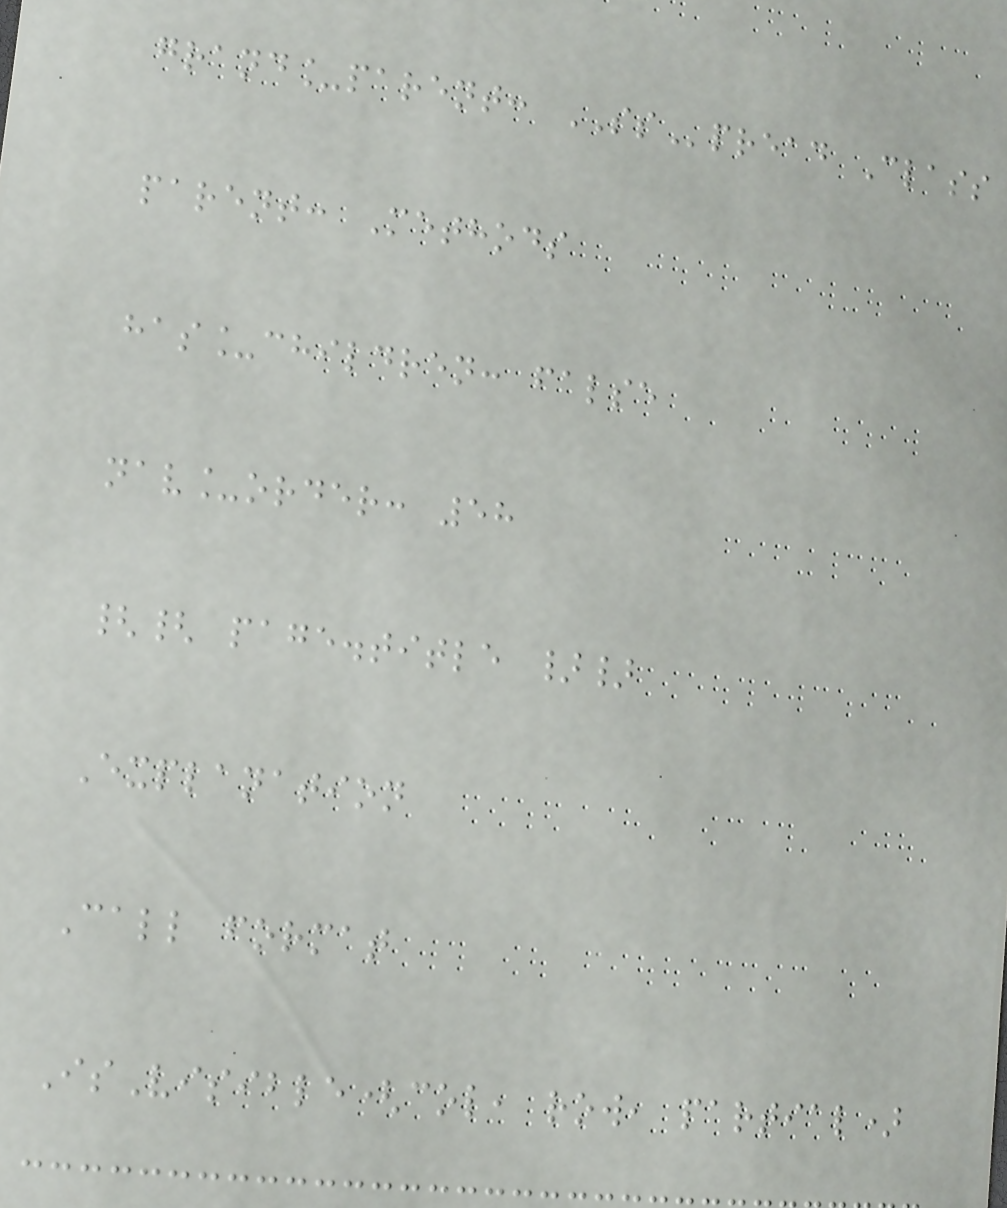grand_parent: SSpread Class
parent: Methods
has_children: false
nav_order: 58
{{ page.title }}
Explanation
Call format
IsVisible(col, row, partial)
